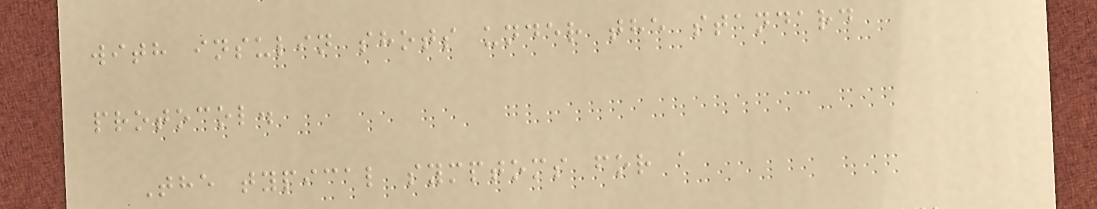with insulin shots under the standard
protocol.
The typical symptoms for a
